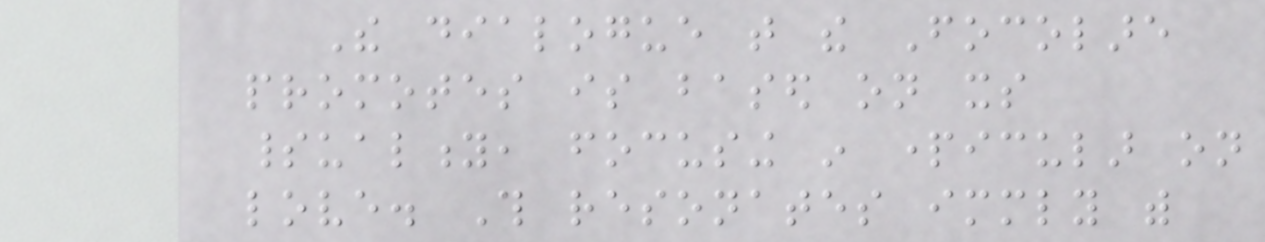The dialogue that the Focolare
promotes is based on its
spirituality, focusing in particular on
love. This resonates immediately with
